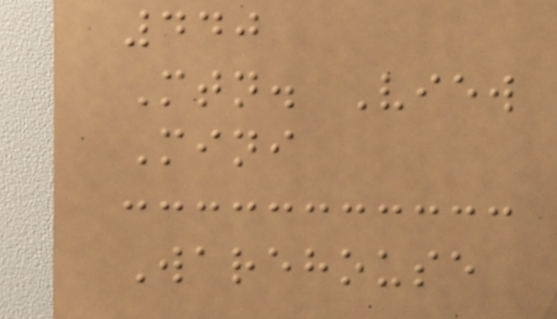440
Mtn. View
Mini
Warehouse
